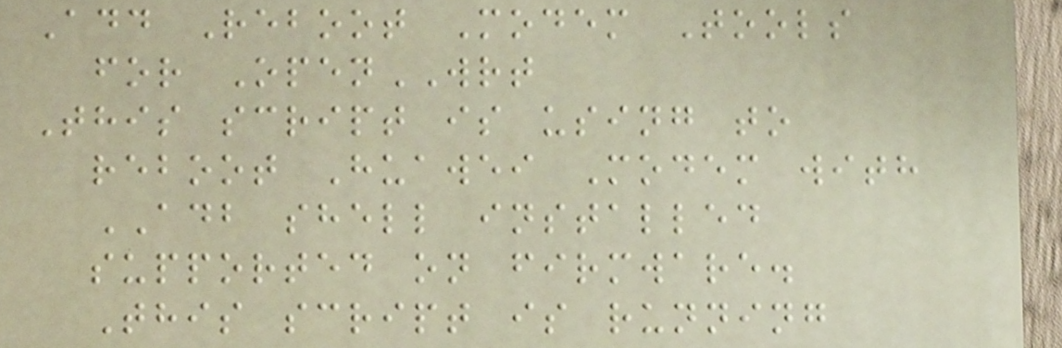Add Reboot Modem Tools
for OpenWRT
This script is using to
reboot Huawei Modem with
ADB shell installed
supported on firmware.
This script is running
